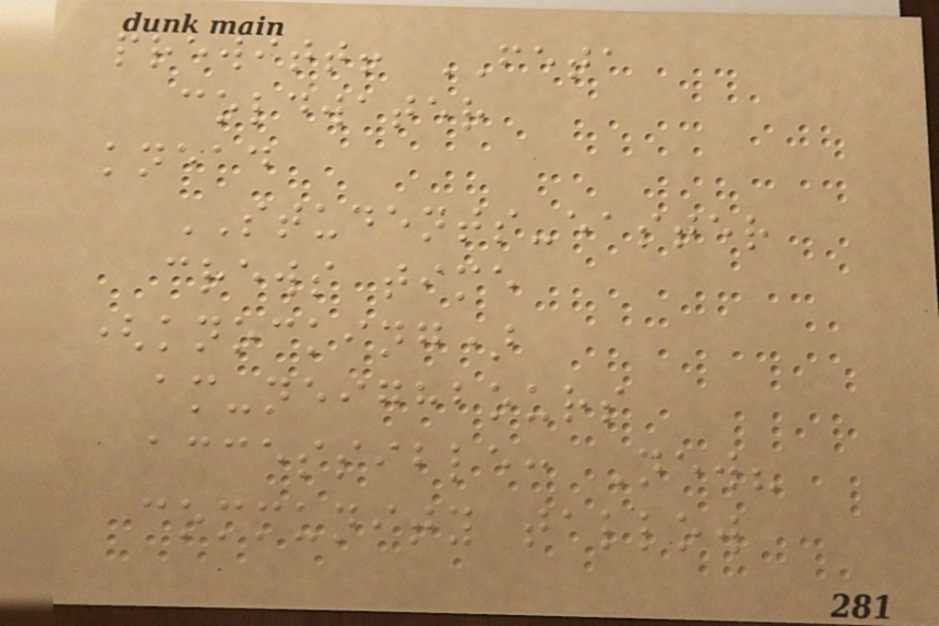prewitt! FETA
coldwater
knead
STUDENTS-easter
crews time
(knocking)
am-neighbours
accessible: New?
community tallow
